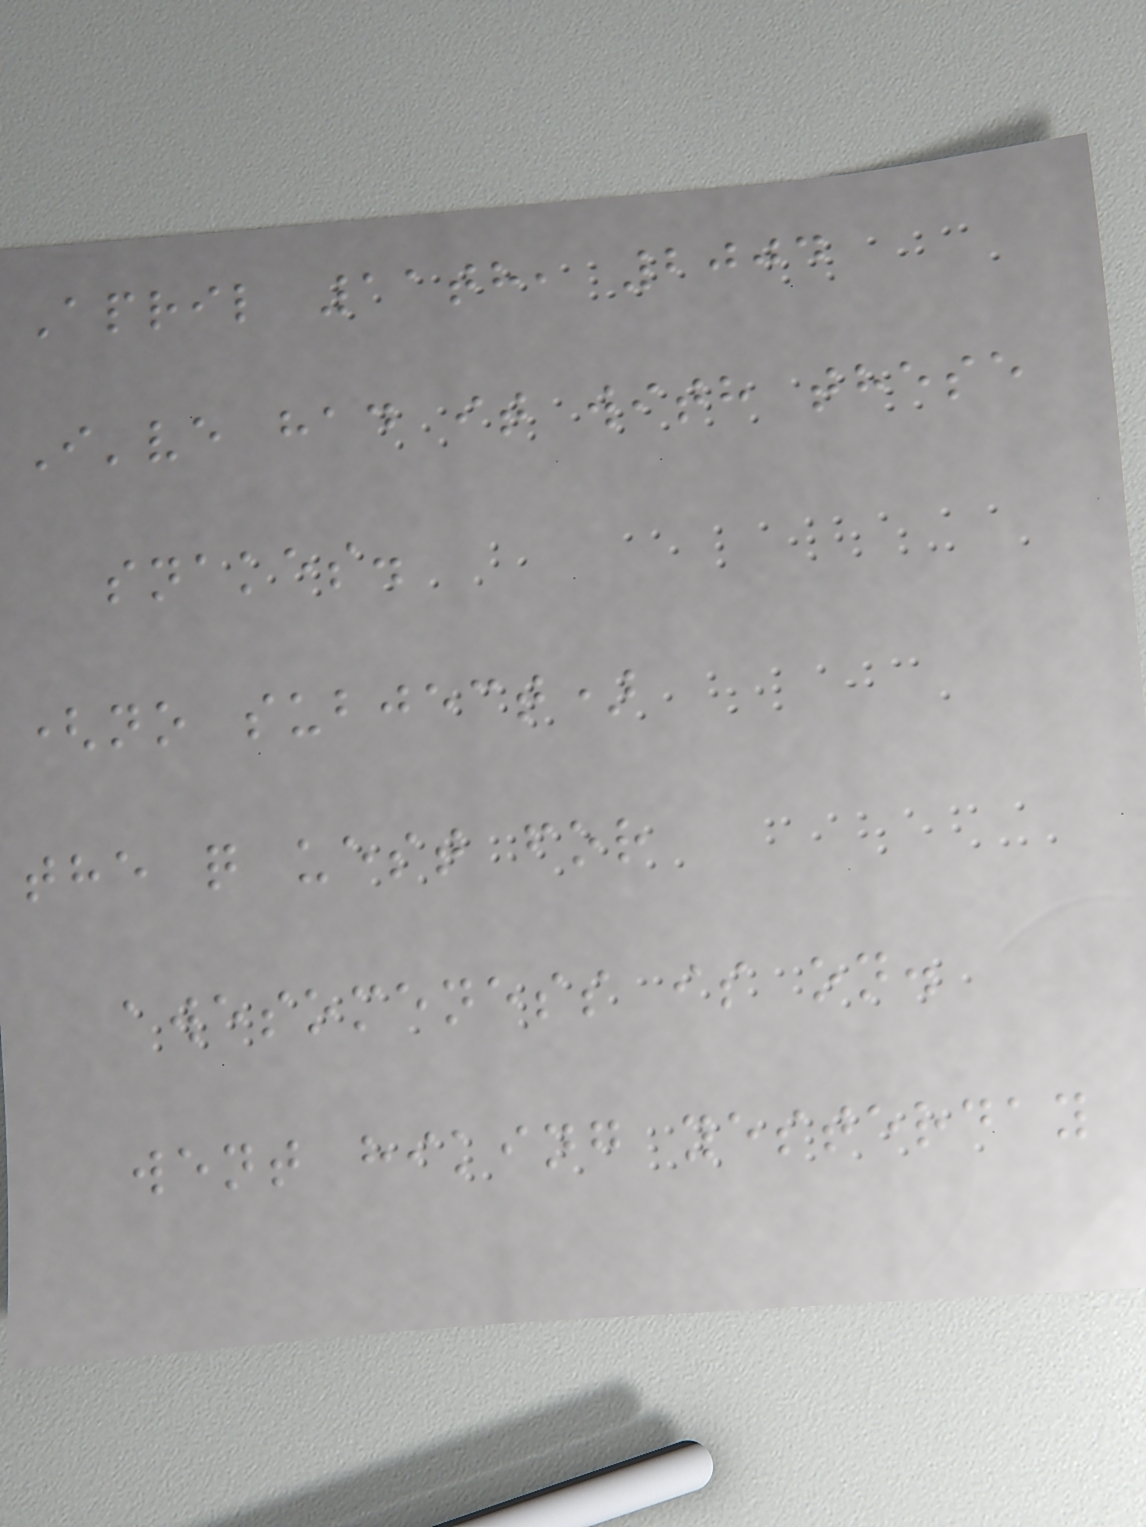April 11th, 2004
I've had it with these
snakes.
(no subject)
the q uest for
awesomeness is on.
went hiking yesterday
